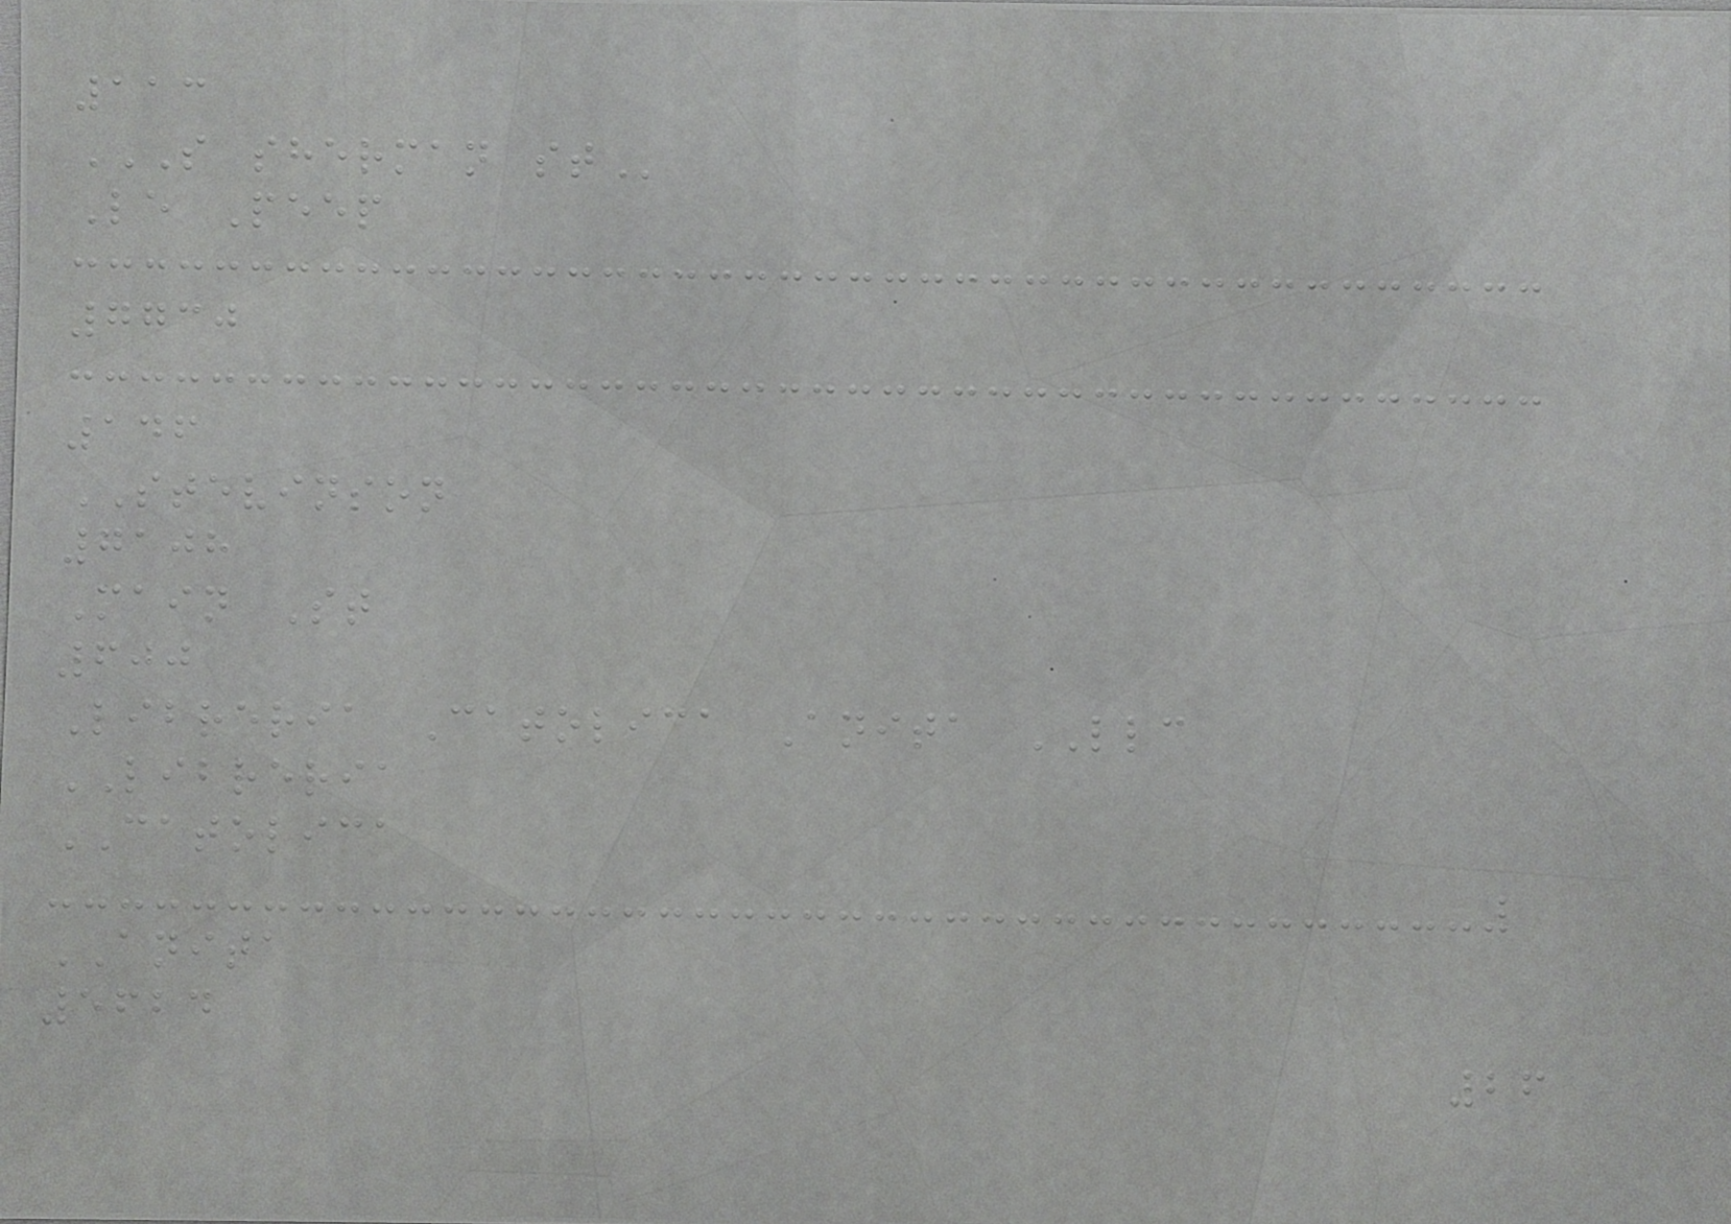113
S SHERMAN ST
Le Peep
7730
146
STEVINSON
7108
Main St
600
Libreria Catolica Anita LLC
LIBRERIA
CATOLICA
ANITA
5624
26
